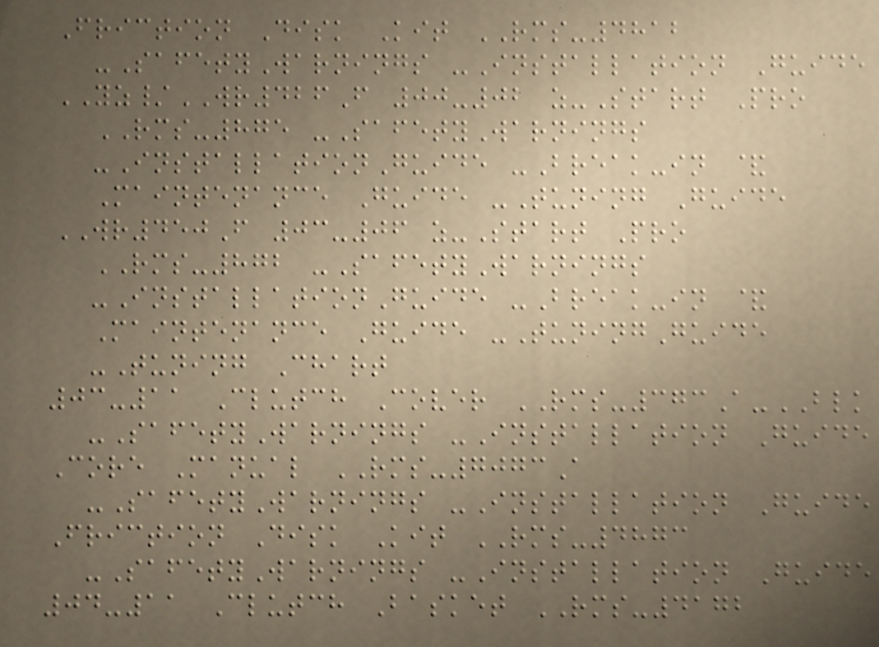Friction Disk Kit RMS-4812
-SafetyWarnings -Installation Guide
YZ/WR426F 00-02 z-Start Pro
RMS-875 -SafetyWarnings
-InstallationGuide -Break-in &
Maintenance Guide -Tuning Guide
WR450F 03-06 z-Start Pro
RMS-872 -SafetyWarnings
-InstallationGuide -Break-in &
Maintenance Guide -TuningGuide
-Tuning Chart
03-11 Clutch Cover RMS-373A-BLK
-SafetyWarnings -Installation Guide
Core Manual RMS-7073A
-SafetyWarnings -Installation Guide
Friction Disk Kit RMS-4873
-SafetyWarnings -Installation Guide
04-11 Clutch Basket RMS-4172
